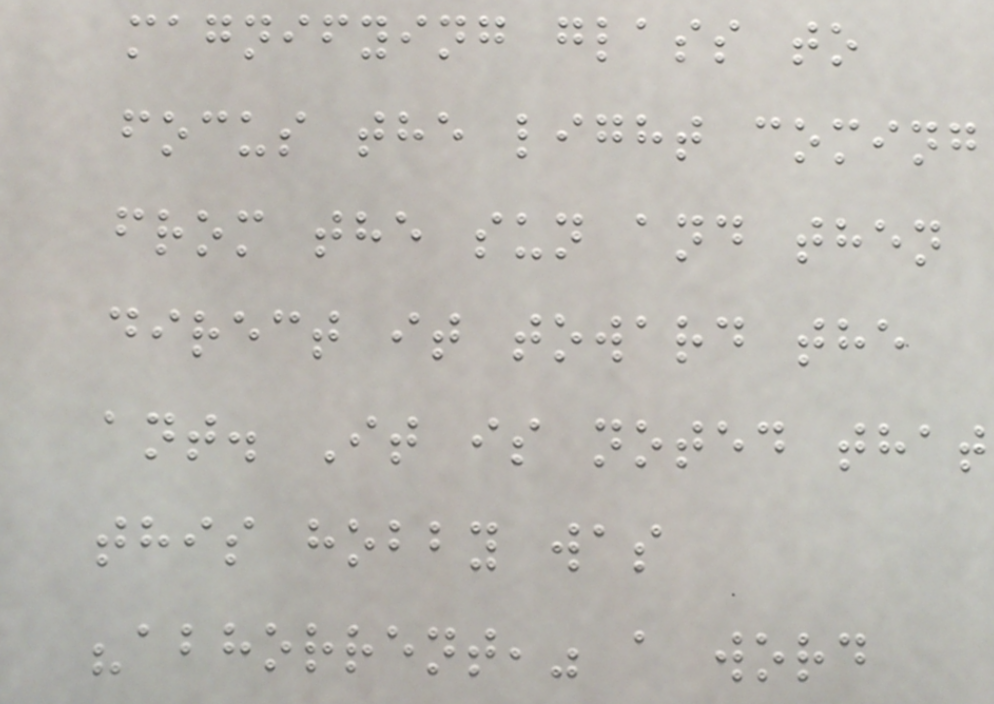magnifying glass to
focus the light coming
from the sun and then
direct it toward the
ant. It is noted that
this hobby was
"abhorrent," a word
